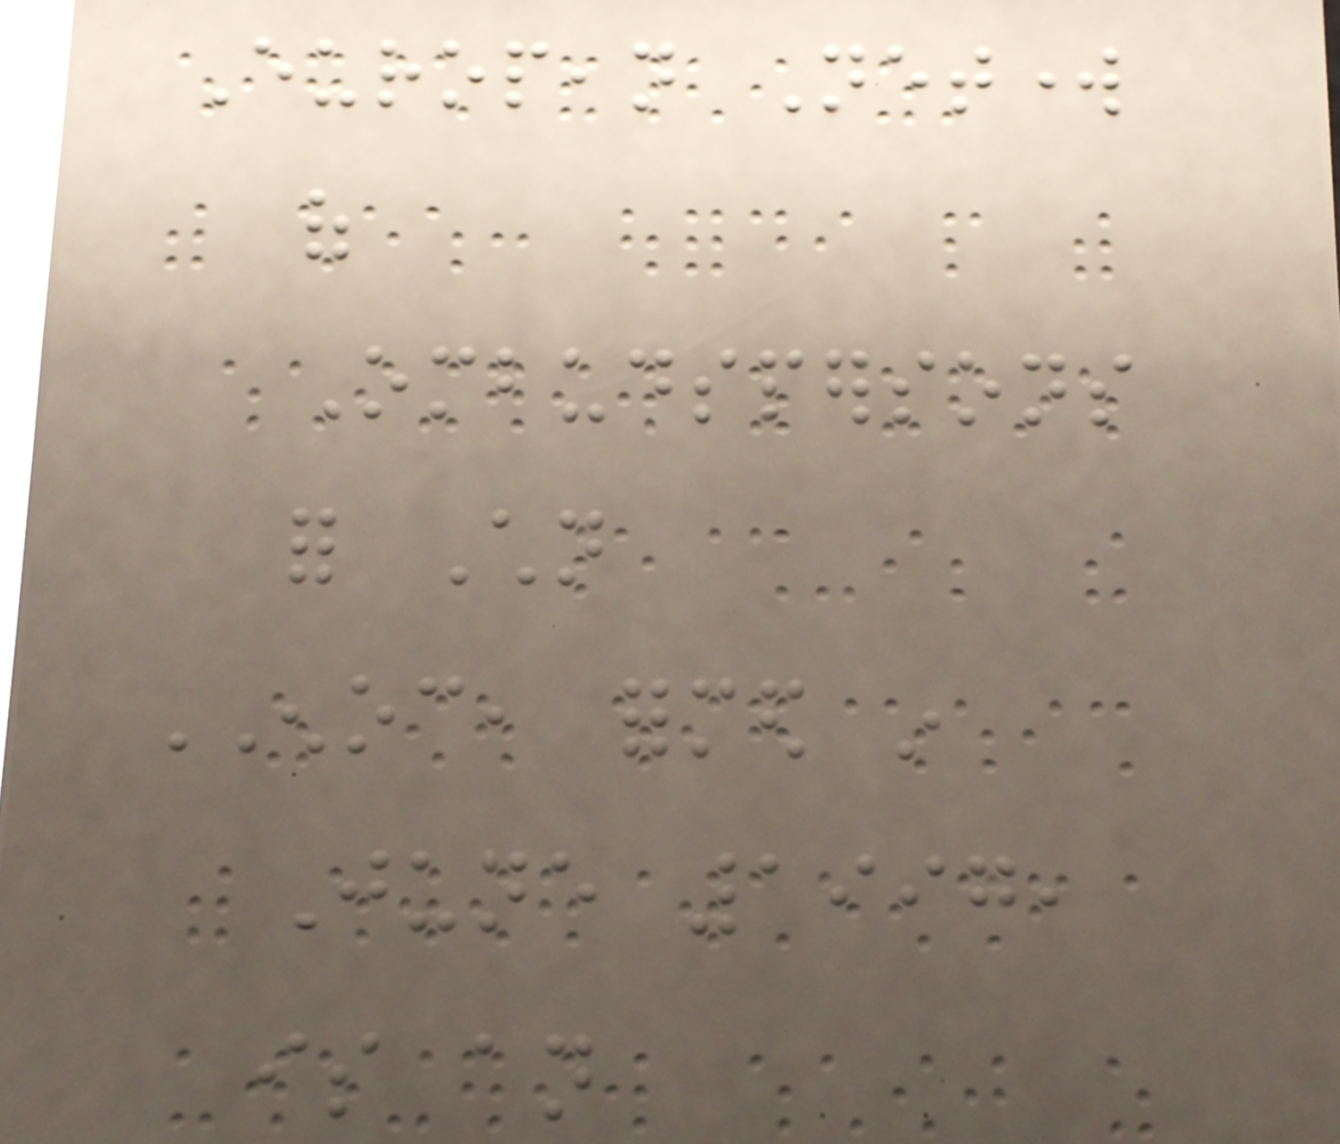European Network
of
Ombudspersons
for Children
ENOC, formed in
June 1997,
is an
